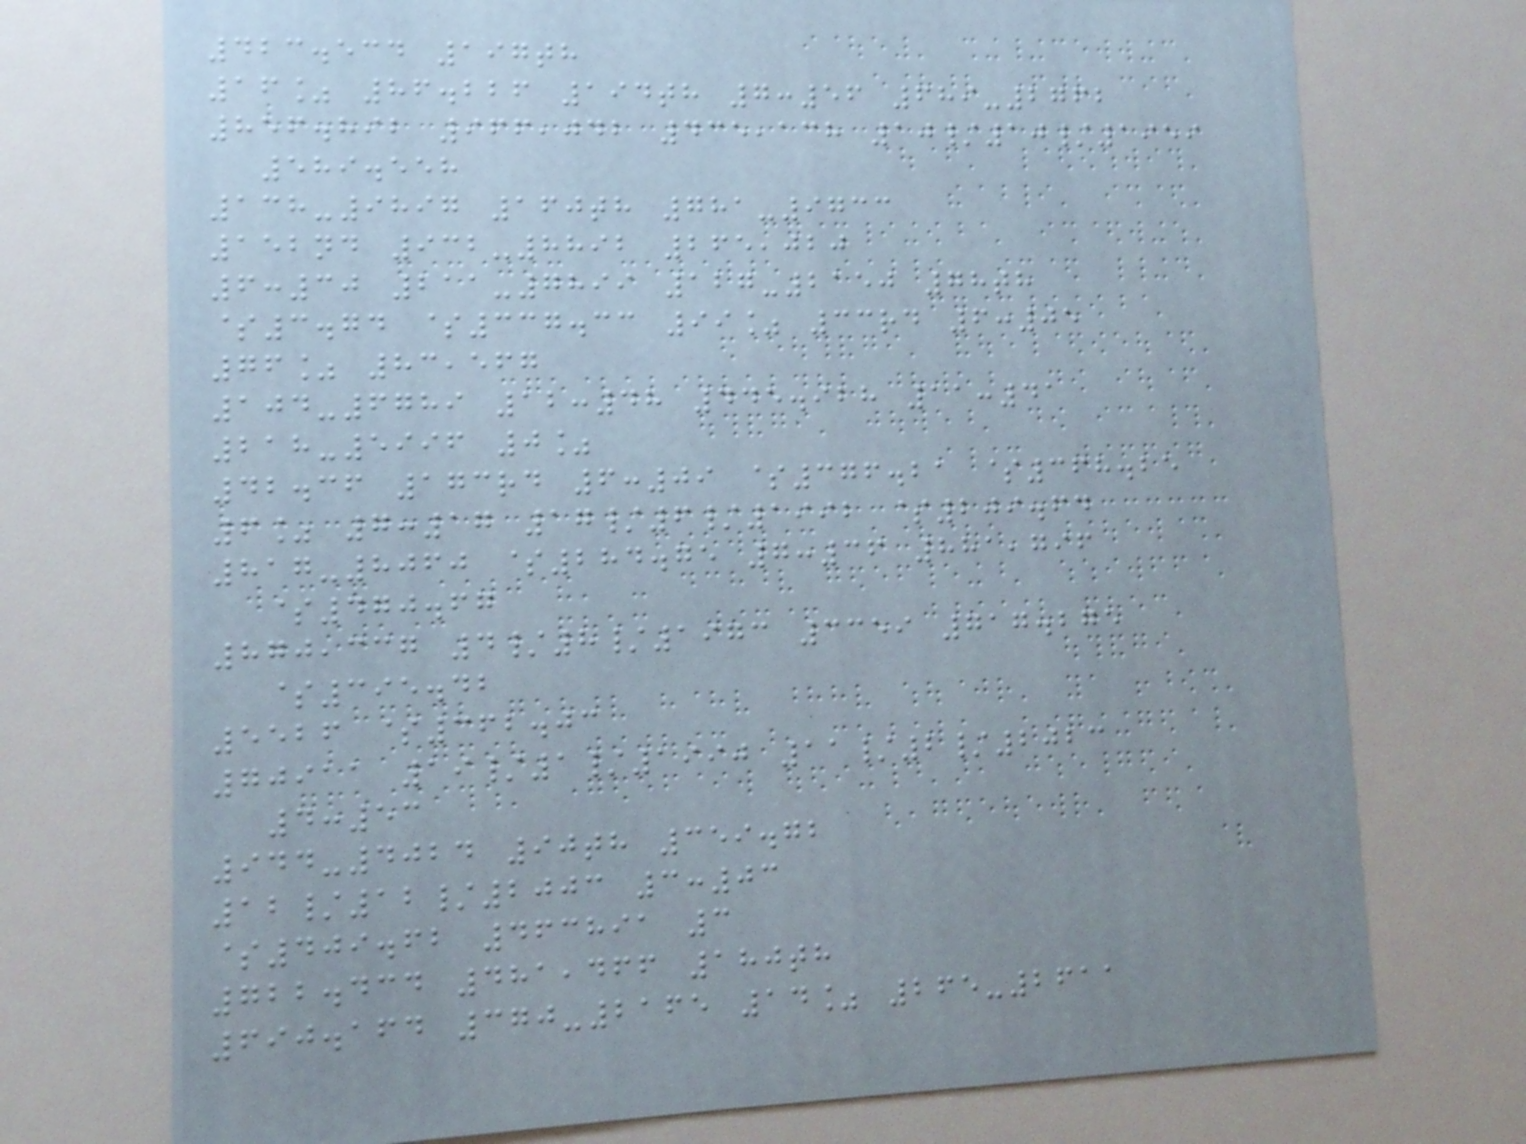423.534 197th
16% 86.226 194th 7:56 689-2762
856.892 966,042 435,138 10/10/1959
589.558
138-9897 160th 781-9733
152nd 932-8892 265,020
6:30 211-7899 127-2150 78th
$3.74 $337.33 99% 33rd 6:05
76% 83,567
104-6789 12:48 445.928 11:41
218-5996 0%
42.36 173rd 6:09 $376.21 $368.25
6% 7:17 17/6/1992 $209.64
817-8060 $284.75 7:36 881,796
$470.67
870,337 4/8/1973 3359 717.275
$395.42
5526 $362.03
70911 19/1/1990 11/2/2023
4:53
944-4024 90th 359.72
12/12/2003 3:03
$409.62 463891 3
722.434 481,466 180th
690.164 370-2165 14% 265-2611
